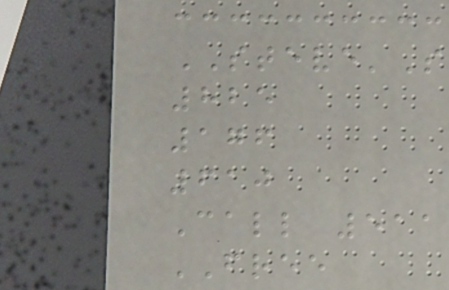STEVE'S
825
176
610
Call 511
FREE
